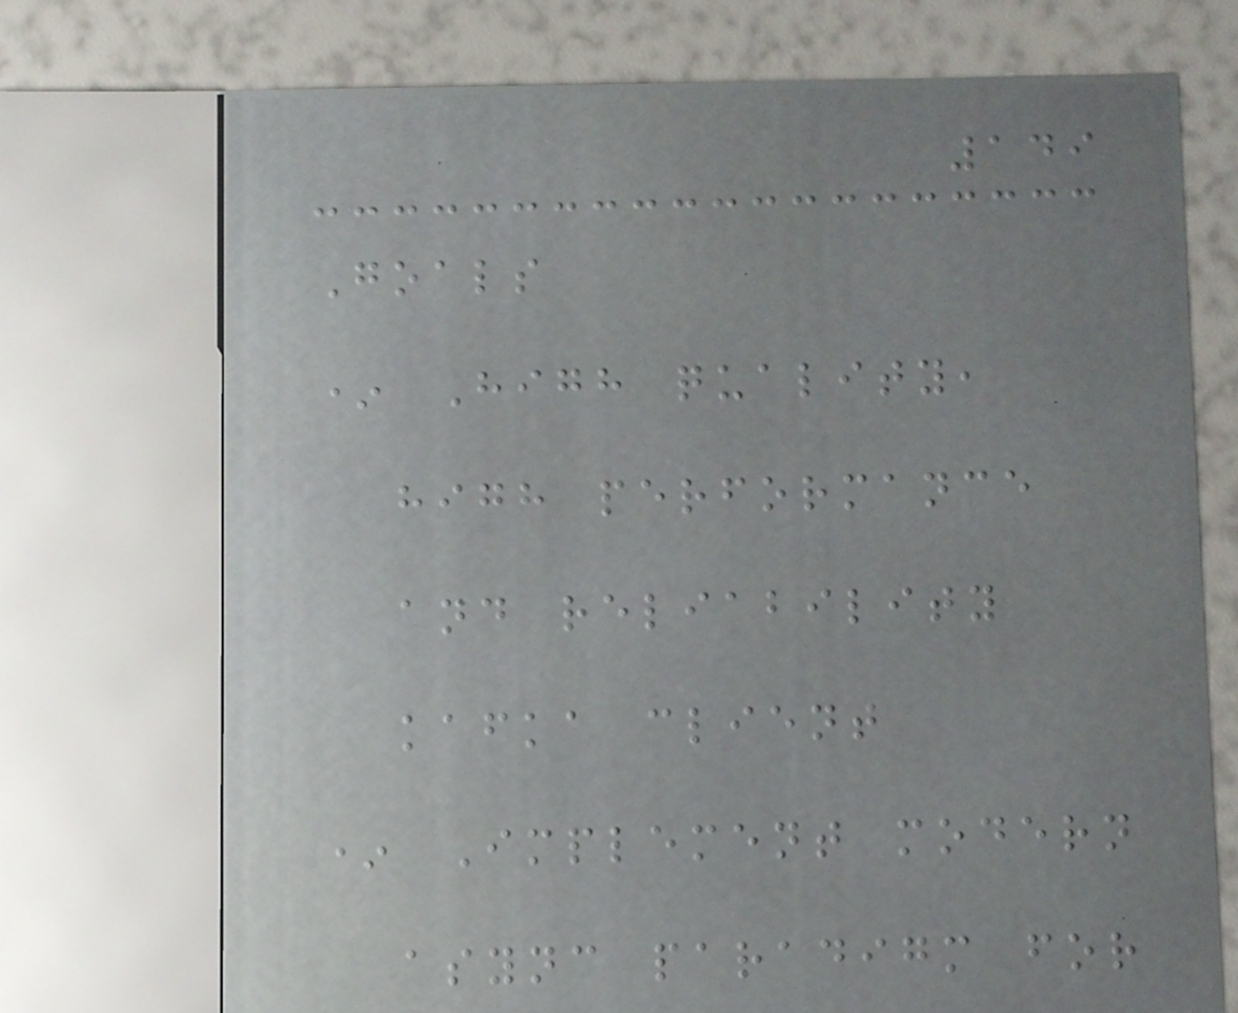149
Goals
* High quality,
high performance
and reliability
kafka client
* Implement modern
async paradigm for
